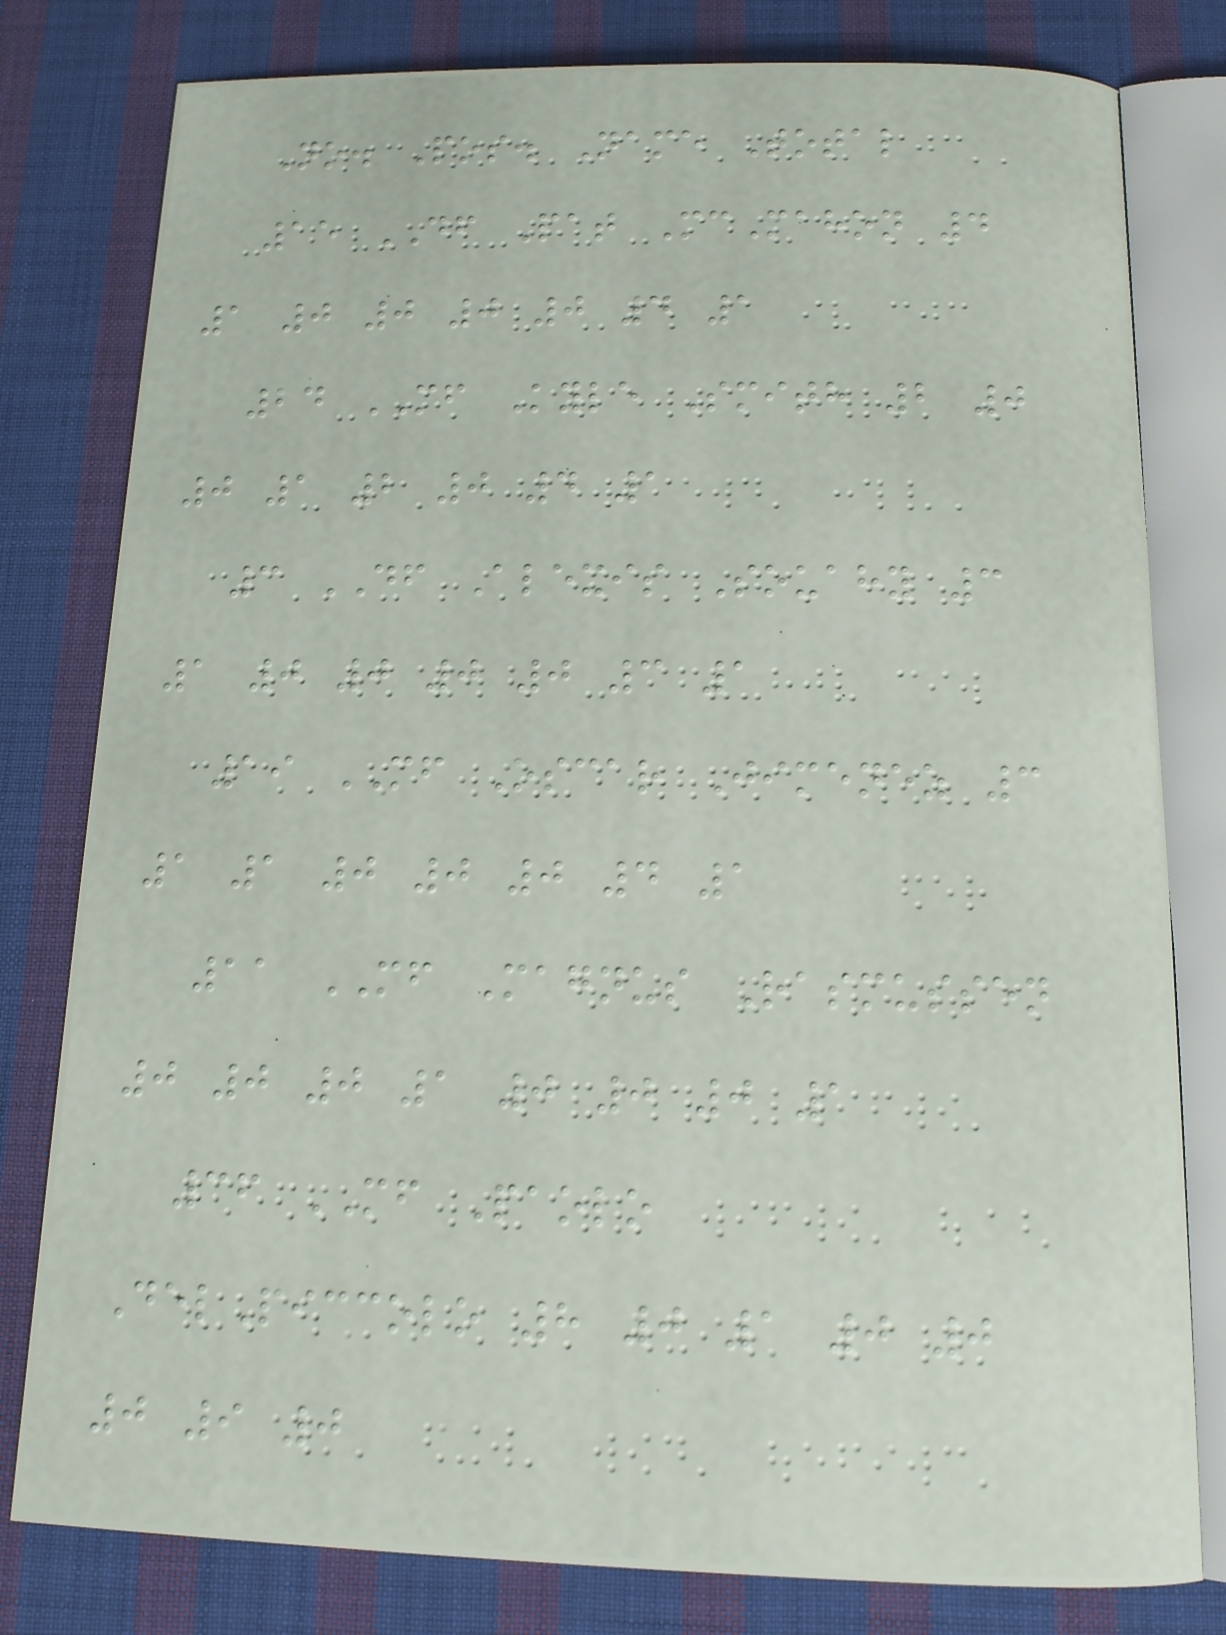No. Pos. Name Total
15 DF Pat McMahon 4
1 0 0 0 0 4 1
24 MF Kyle Smith 2 0
0 1 2 0 4 1
3 DF Alexis Souahy 3
1 0 0 0 0 3 1
19 MF Oscar Jimenez 3
1 1 0 0 0 4 1
11 MF Magnus Rasmussen
0 0 0 1 0 0 0 1
36 MF Paolo
DelPiccolo 8 0 1 0 0
0 9 0
